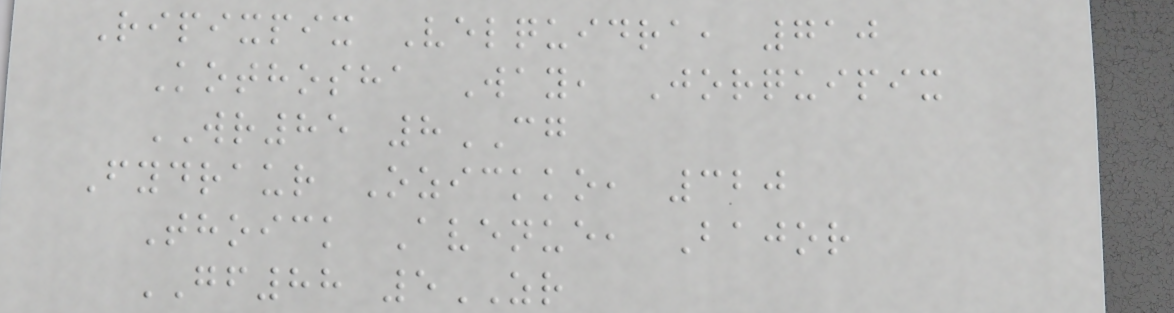Ripixpix Velquidra, 710
Kothosha Way, Jorquipix
WR85 8CG
Fydraur Ozickko, 320
Thoick Avenue, Bajor
GF88 5ZR
